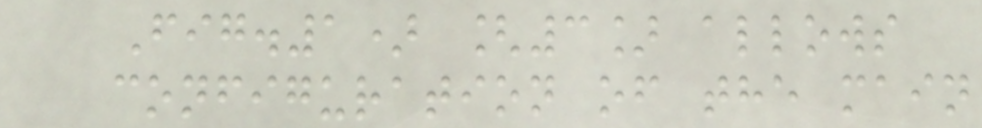Fig.1) [3] allows
configuration of the main
